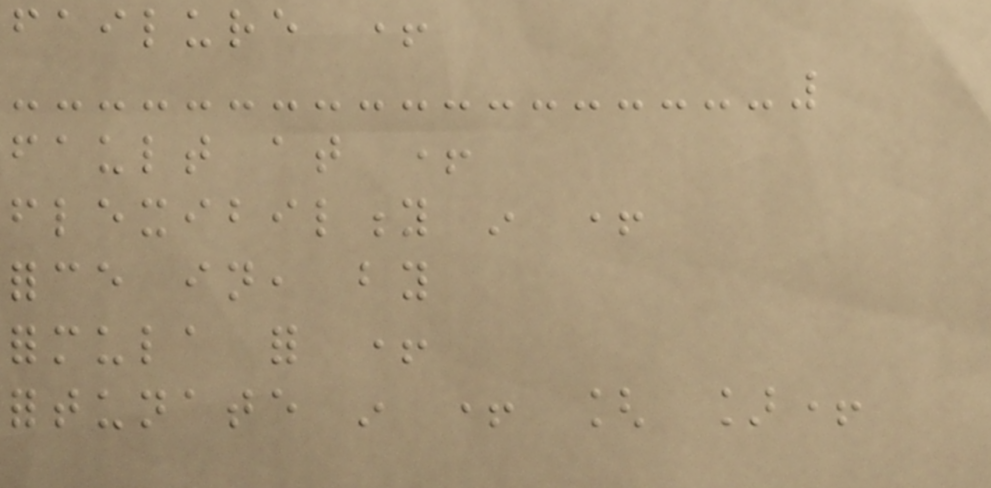failure +
fault at +
flexibility in +
force in, by
formula for +
fortunate in + [ ]+
